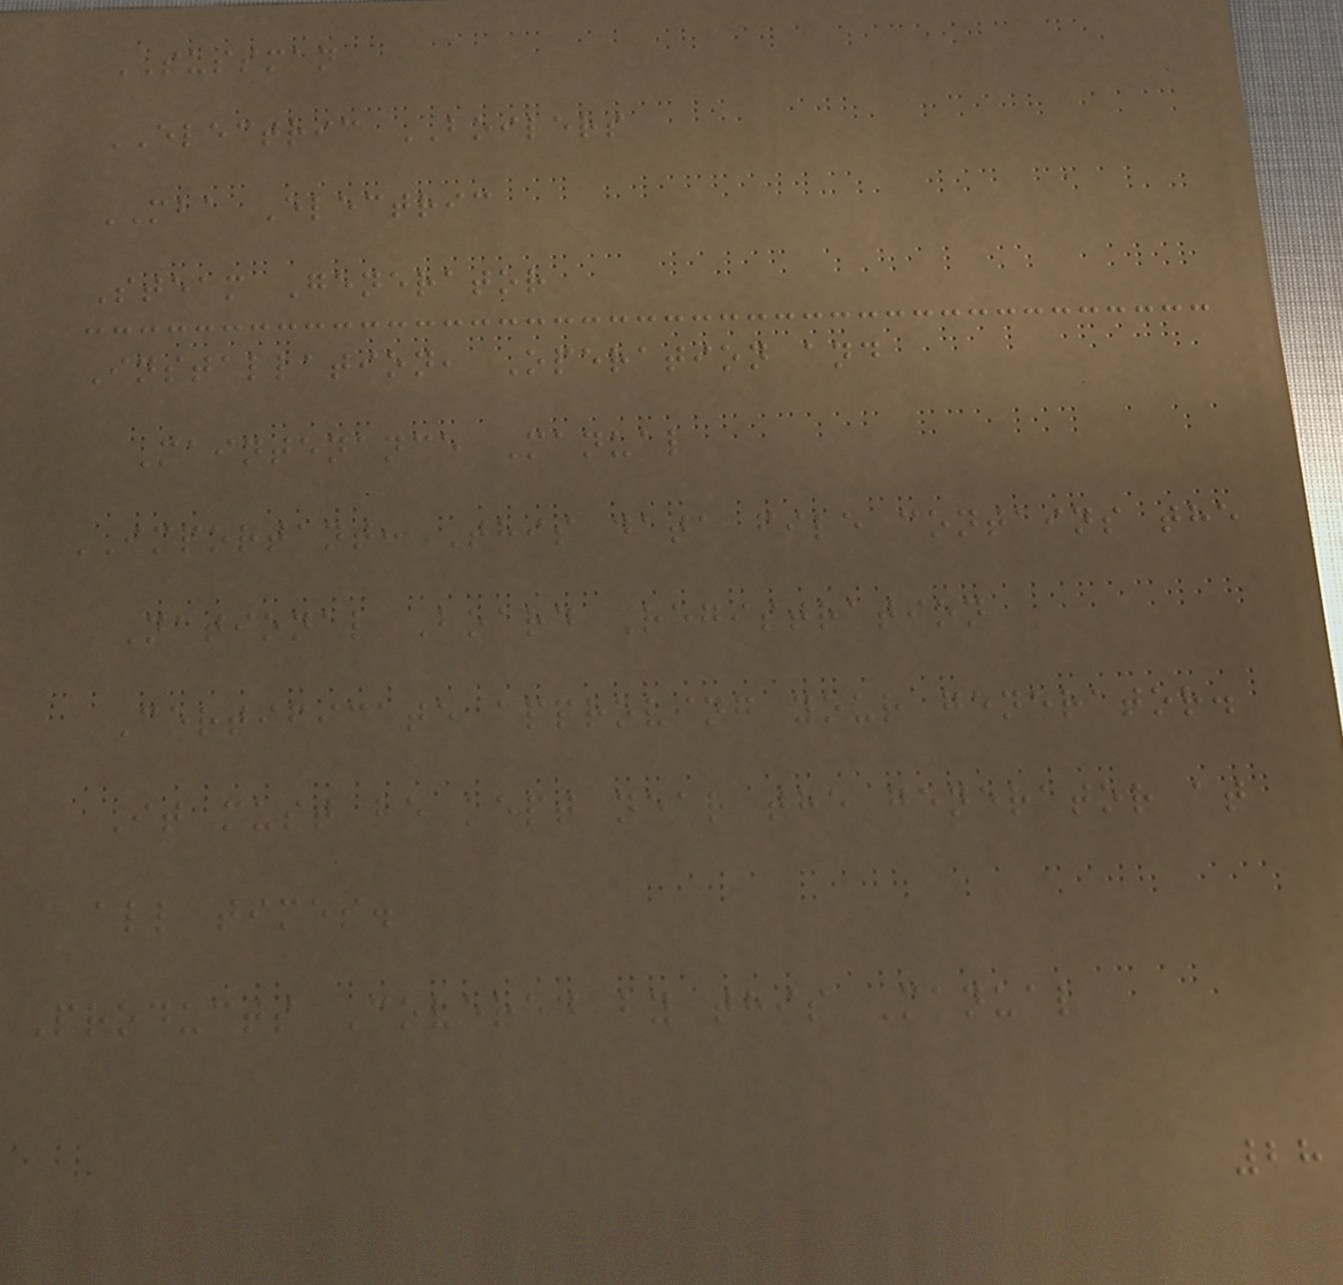SUSSMAN
ELECTRIC BOILERS
MBA Electric
Steam Generator
Installation, Operation and
Maintenance Manual
IMPORTANT: This data file contains the
National Board Registration
Certificate approving your generator.
It must be kept near the generator at
all times.
Products Covered by this Manual
28
